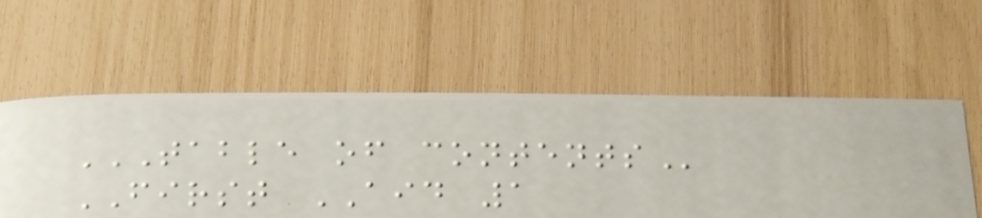TABLE OF CONTENTS
FIRST AID 1
